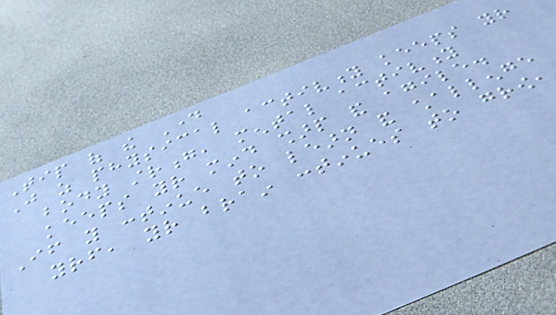Tip of the Day
Just as physical activity keeps your
body strong, mental activity
keeps your mind sharp and agile.
If you continue to learn and challenge
yourself, your brain continues to grow,
